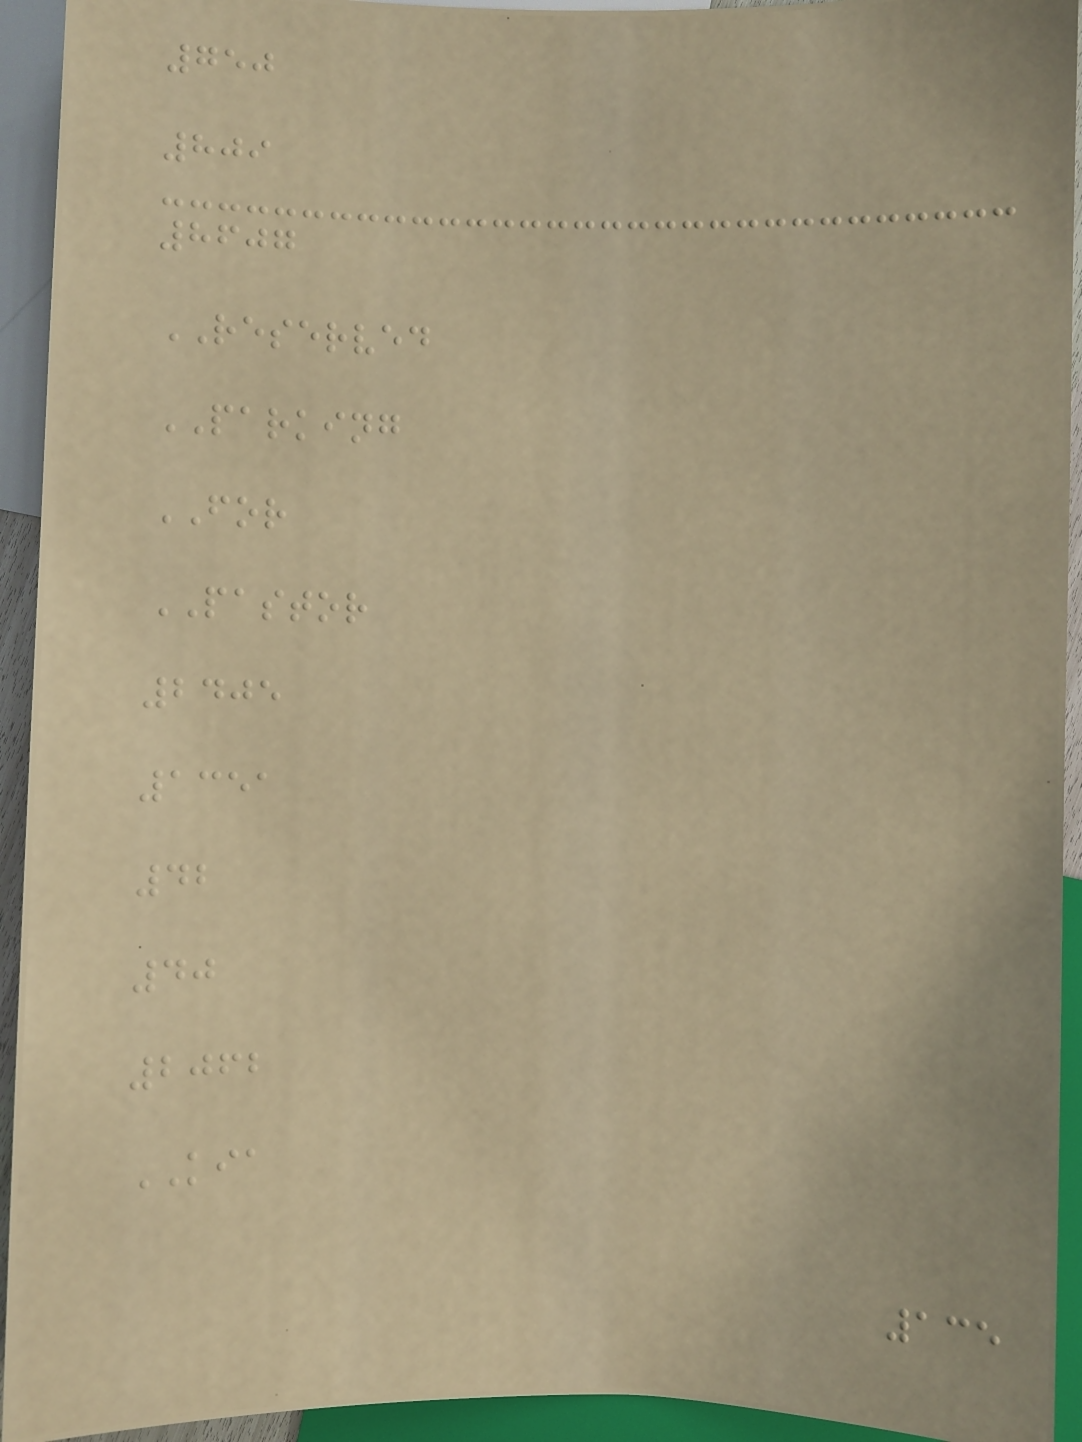750
809
8607
RESERVED
PARKING
FOR
PASTOR
2405
1351
42
40
2062
KIA
135
